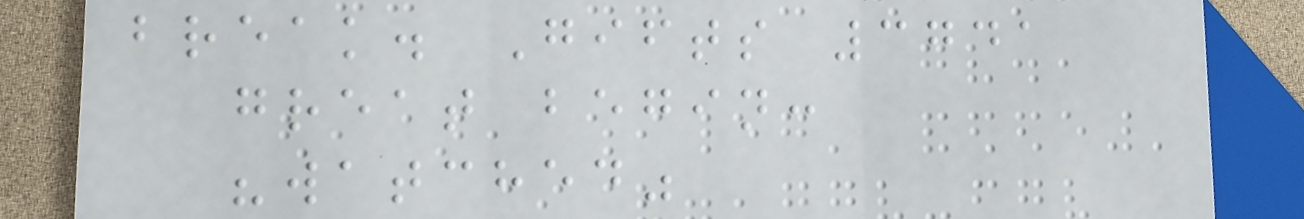break. Gifts 3741
great begin:
"watched"
